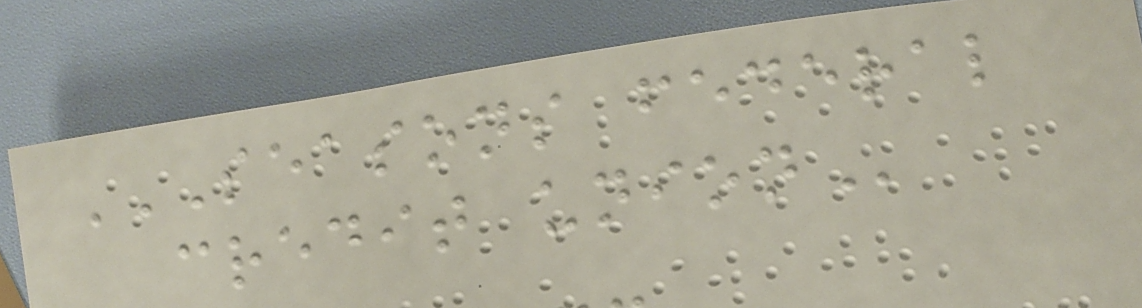SEASONS FEDERAL
CREDIT UNION
